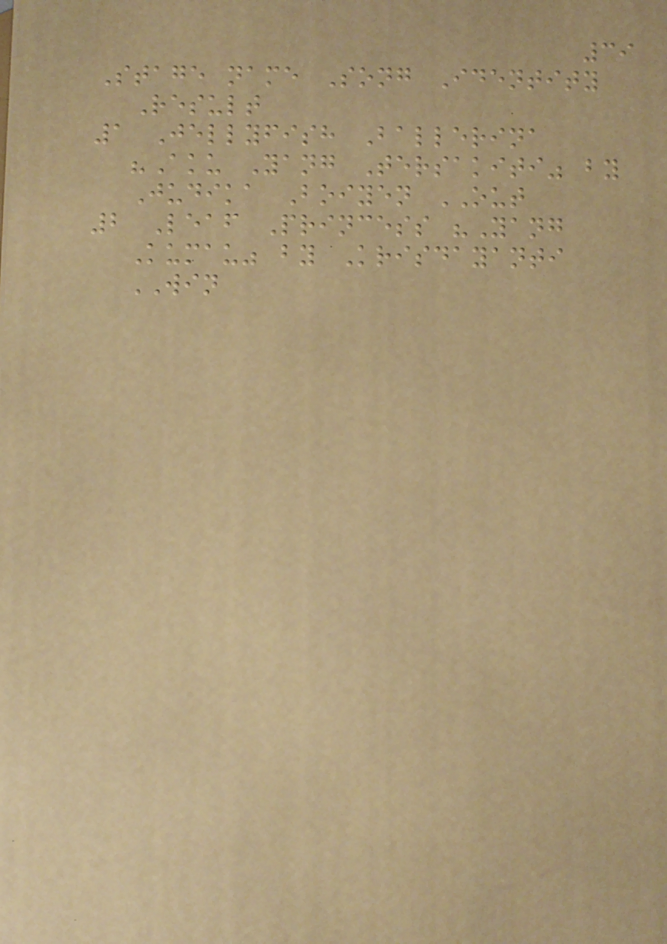39
Stage name Song Identity
Result
1 Jellyfish Ballerina
"Aku Yang Tersakiti" by
Judika Boiyen OUT
2 Leaf Princess "Yang
Kumau" by Krisdayanti
WIN
